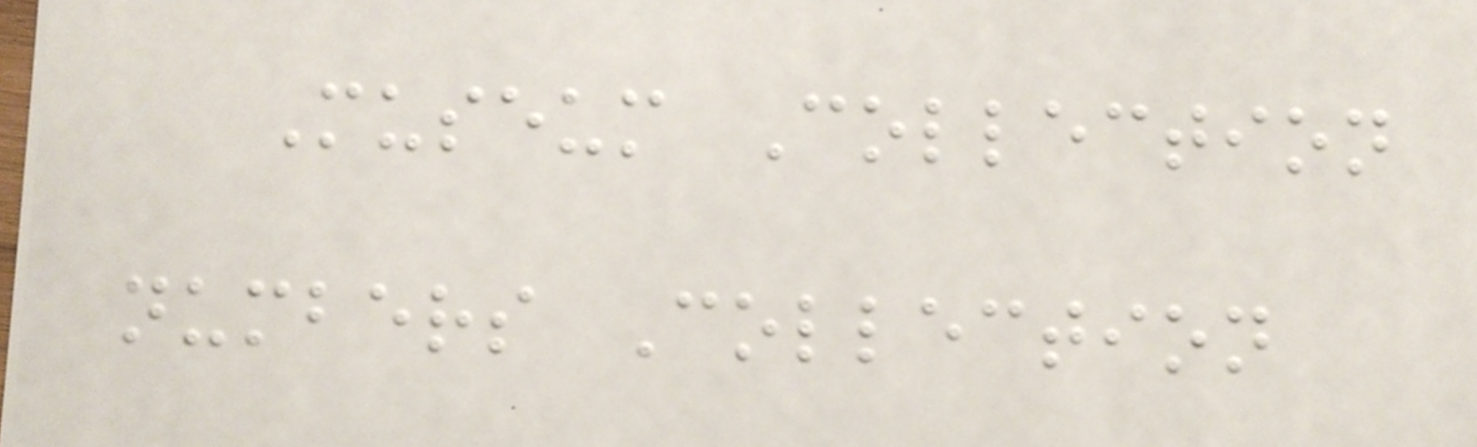Museum Collection
numbers Collection
